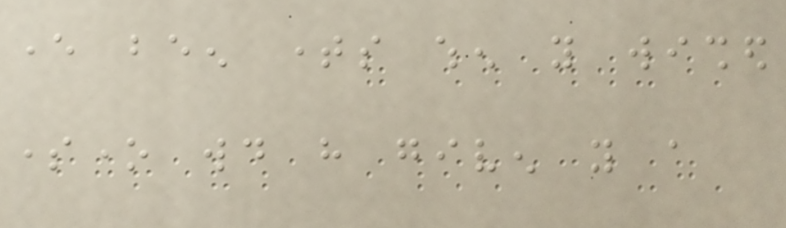ever been times when you wished
someone would have given you a
